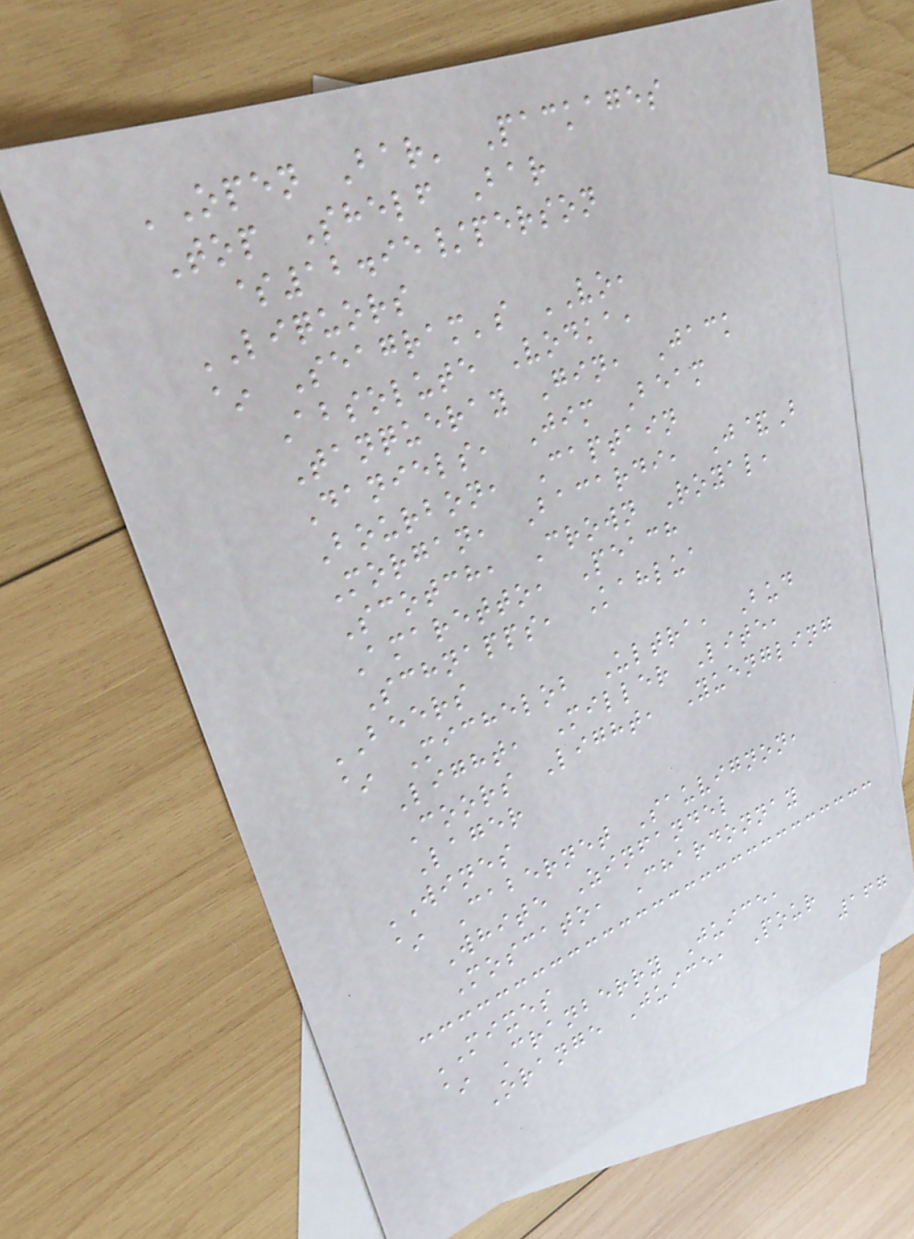'Open Bar' Packages
Top Shelf Bar
$12.95/person
LIQUORS
~ Seagram's VO,
Absolute Vodka,
Tanqueray Gin, Jack
Daniels, Jim Beam
Bourbon, Captain
Morgan, Bacardi, J&B
Scotch, Crown Royal,
Amaretto, Peach
Schnapps, Kahlua
BEERS
~ Michelob Ultra, Bud
Light, Miller Lite,
Coors Light, Yuengling
Lager
WINES
~ Cabernet Sauvignon,
White Zinfandel
Moscato, Chardonnay
MIXES
~ Cranberry Juice,
Orange Juice, Pour
167
